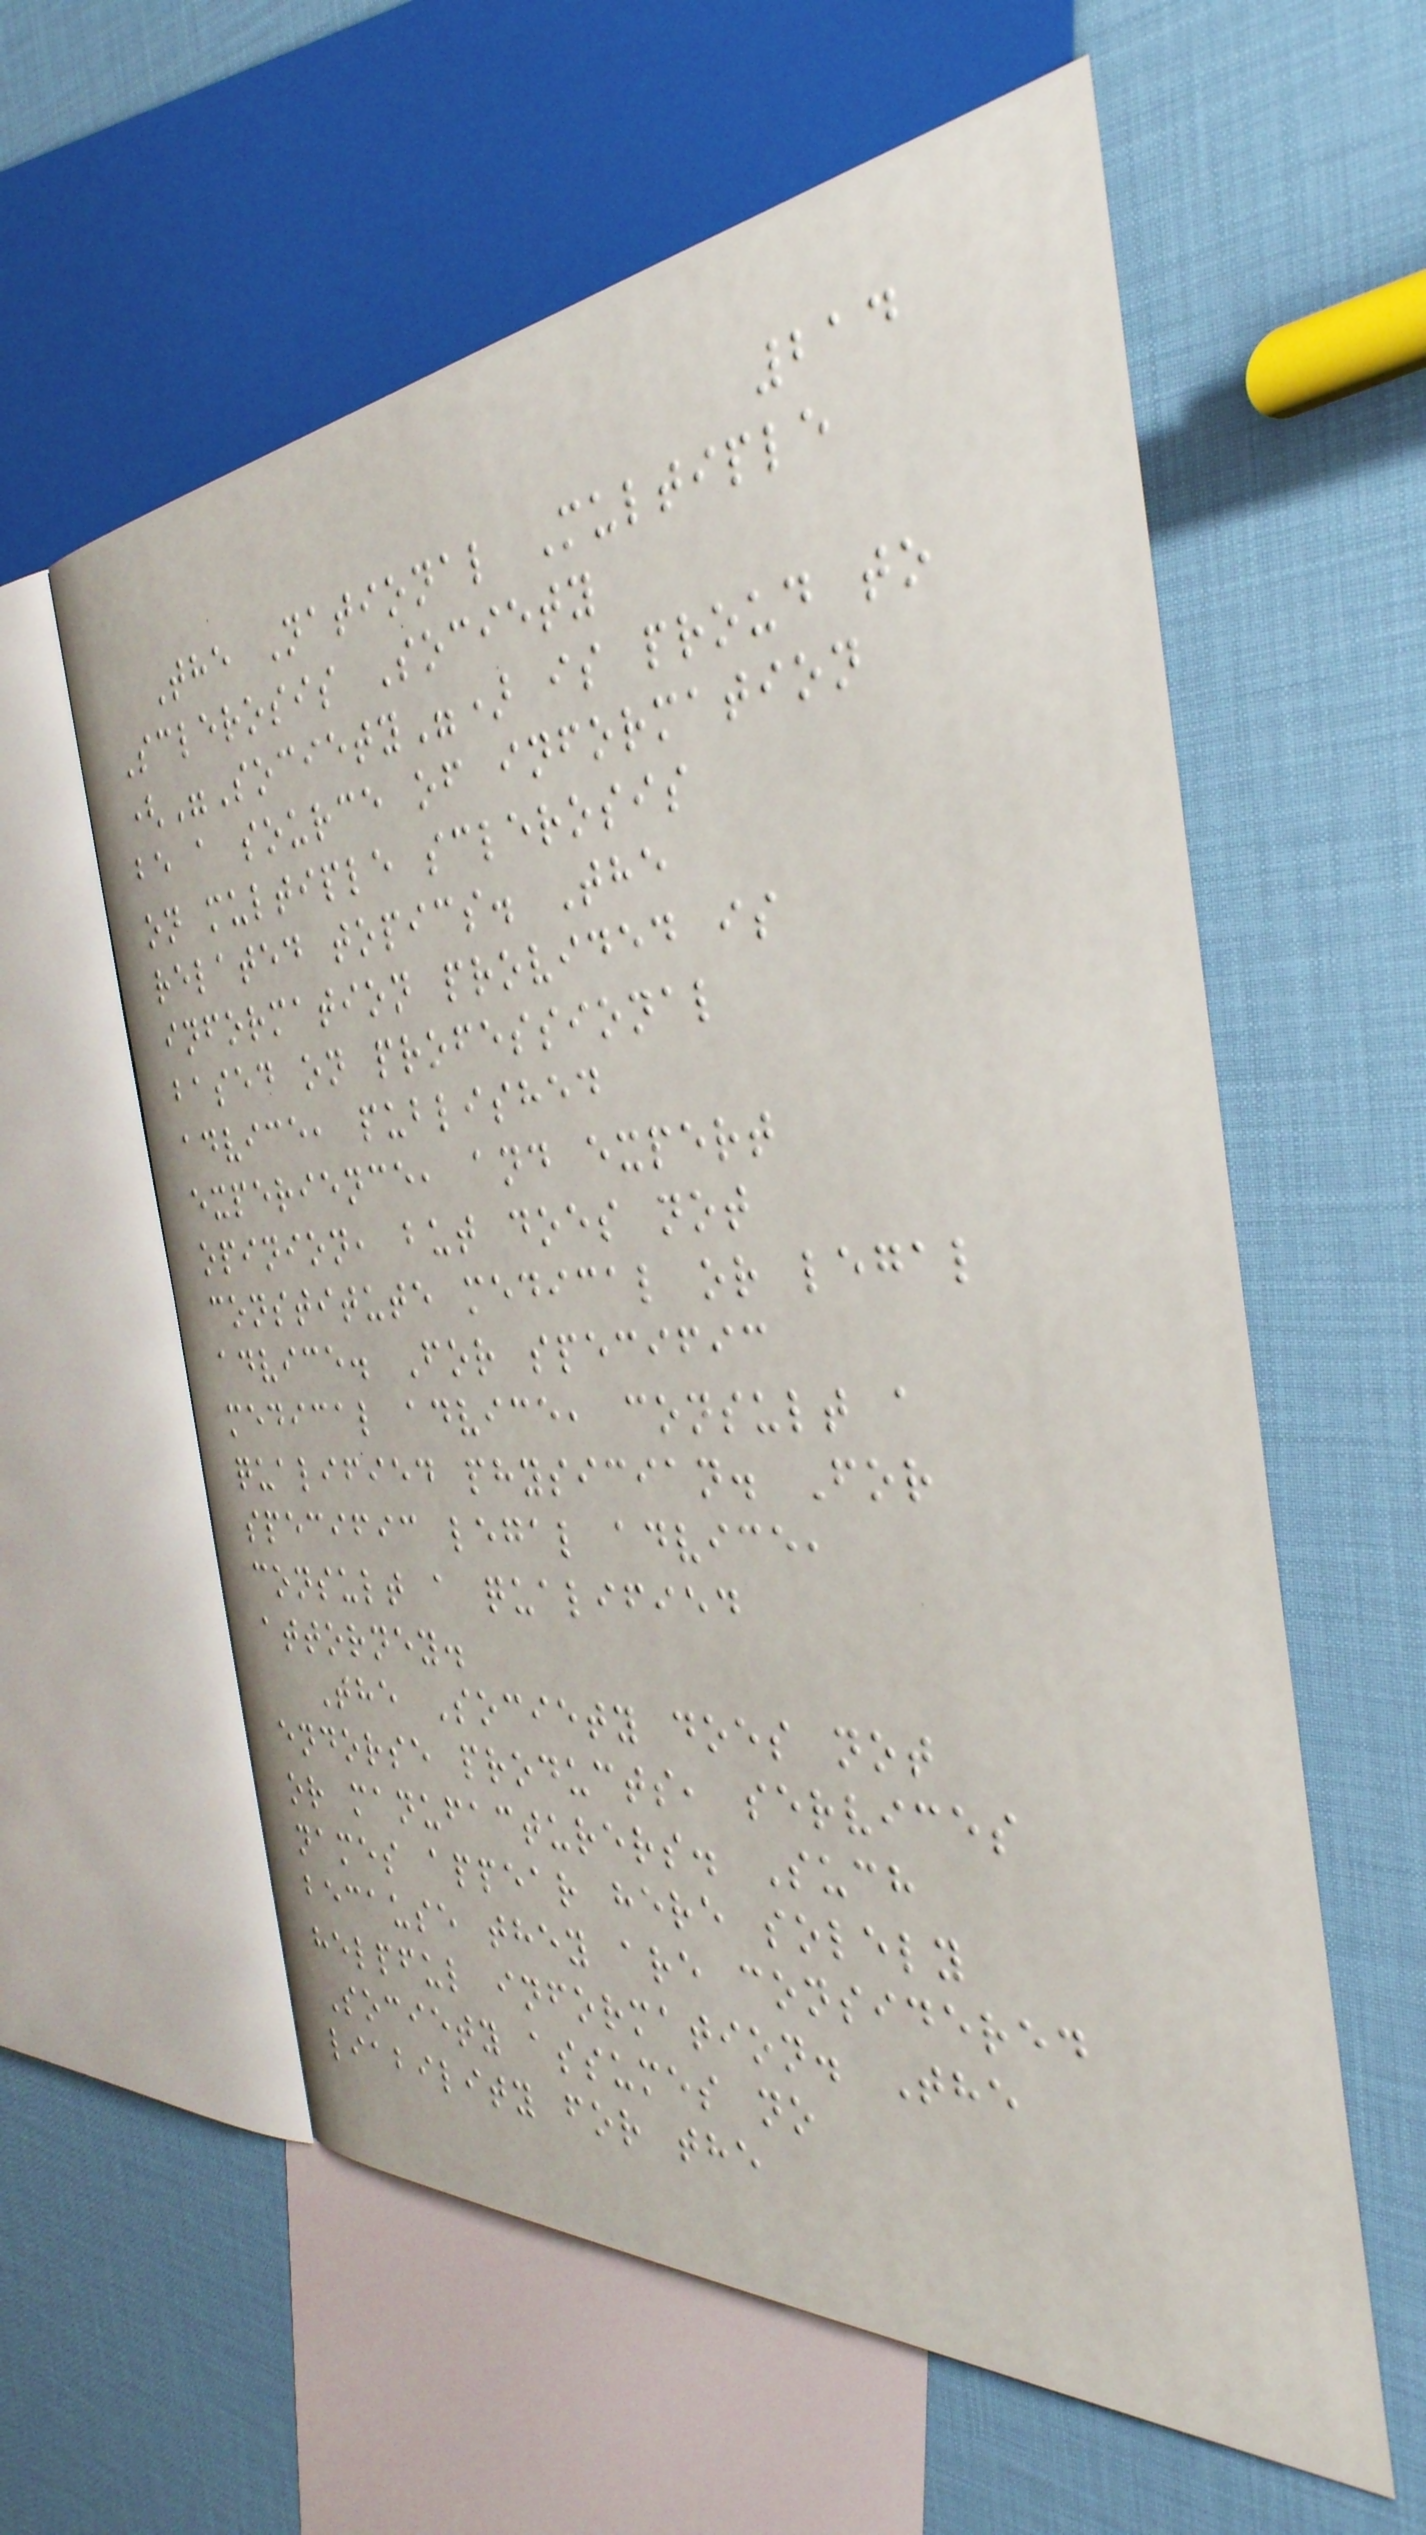214
The National Multiple
Sclerosis Society
("Society") is proud to
be a source of information
on multiple sclerosis
related topics. The
information provided is
based on professional
advice, published
experience, and expert
opinion, but does not
constitute medical or legal
advice. For specific
medical advice, consult a
qualified physician. For
specific legal advice,
consult a qualified
attorney.
The Society does not
endorse products, services
or manufacturers. Such
names appear here solely
because they are considered
helpful information. The
Society assumes no
liability for the
